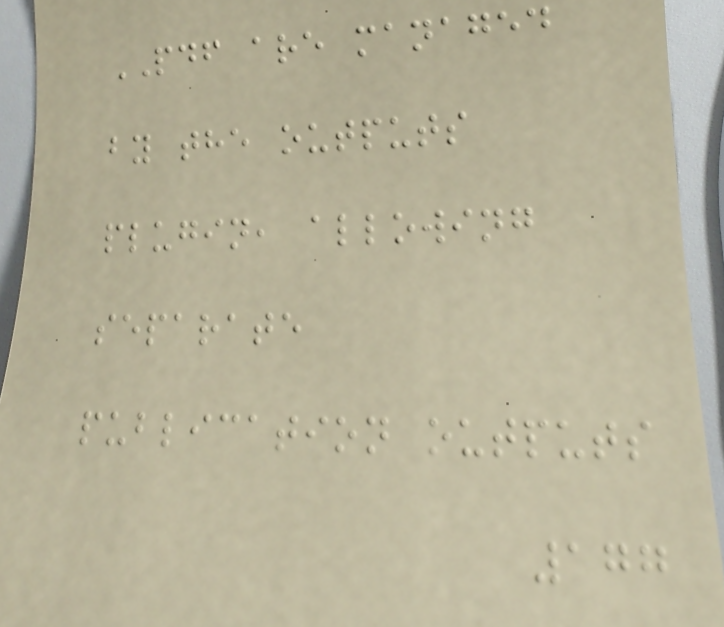PDF are managed
by the outputs
plugin, allowing
separate
publication outputs
177
